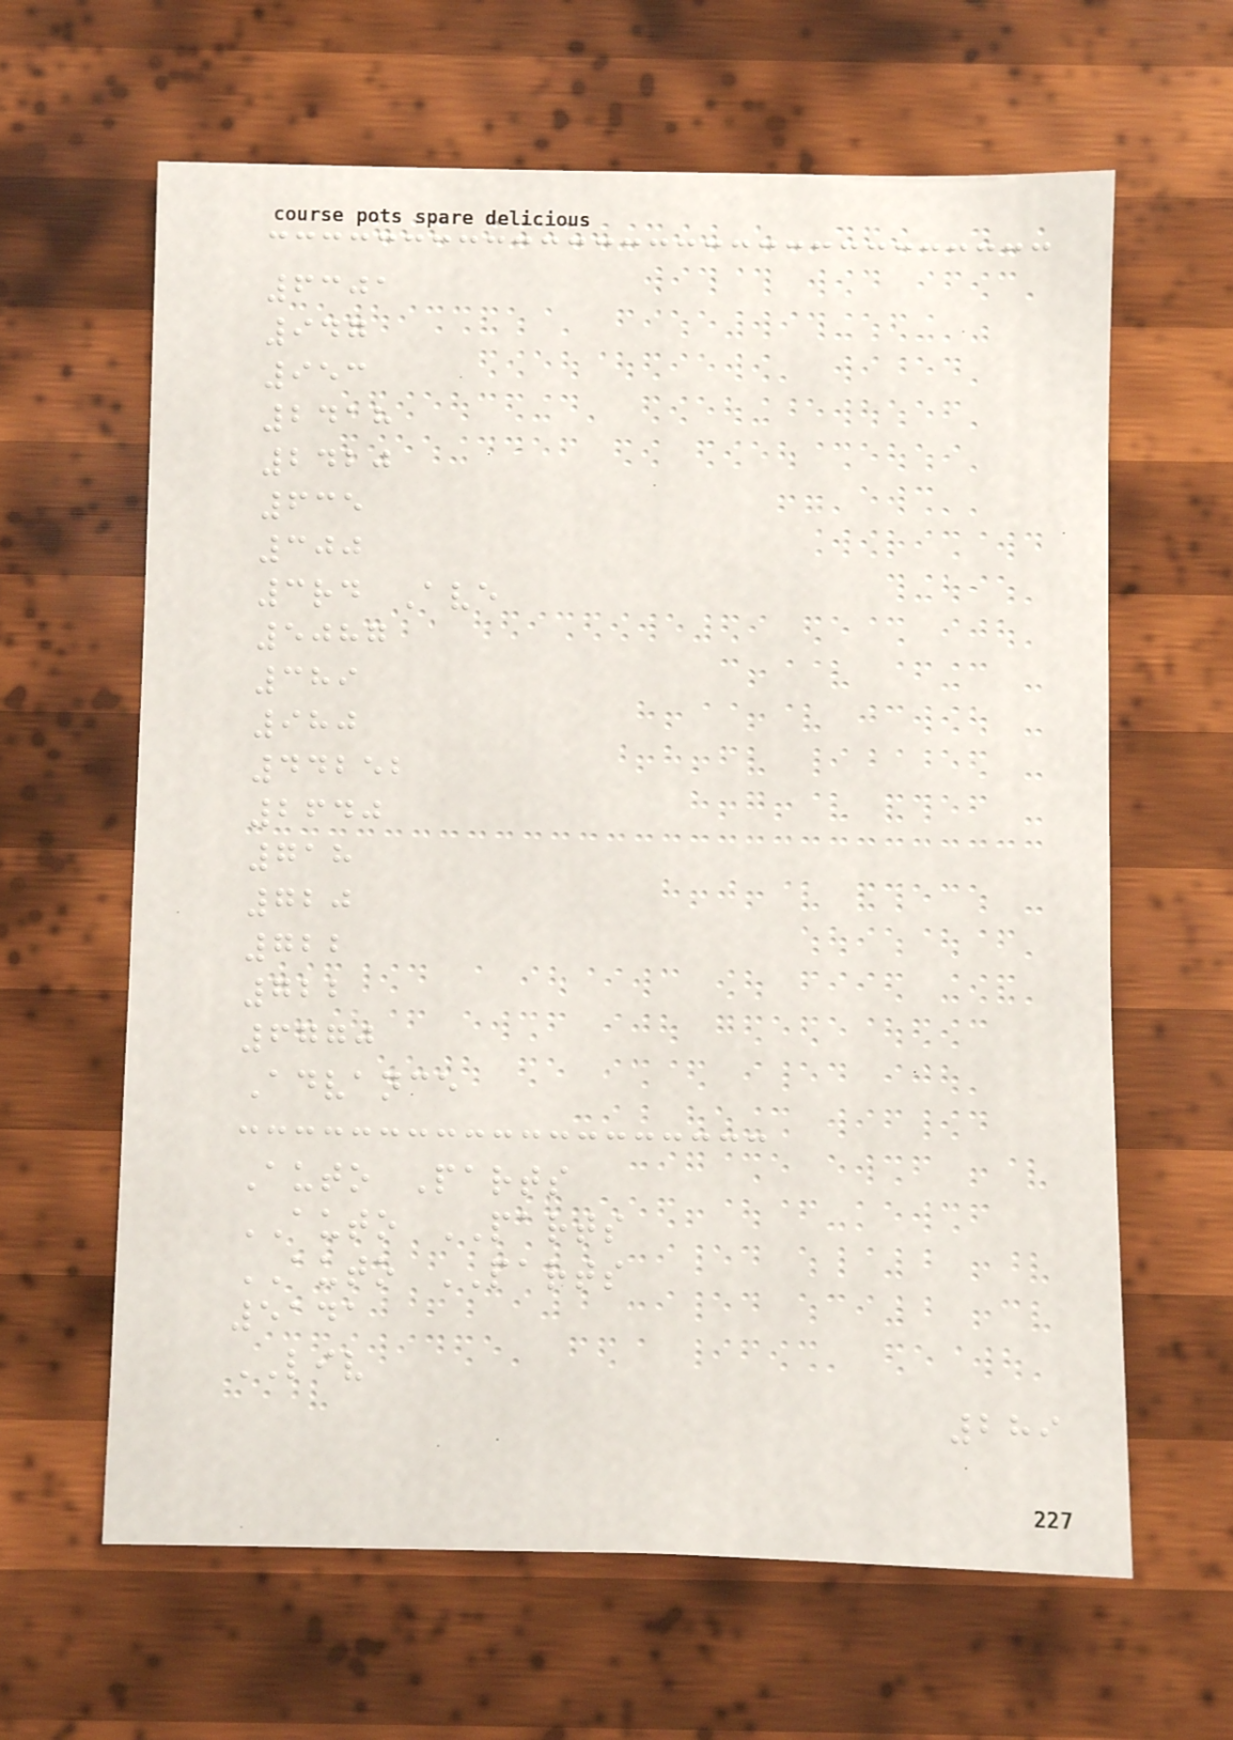6301
947
953
2418
2420
635
300
3rd Ave
5087
389
980
44252
2640
718
720
722
722
6770
Advance
Auto Parts
AUTO PARTS
AUTO PARTS
5141
LIV
289
